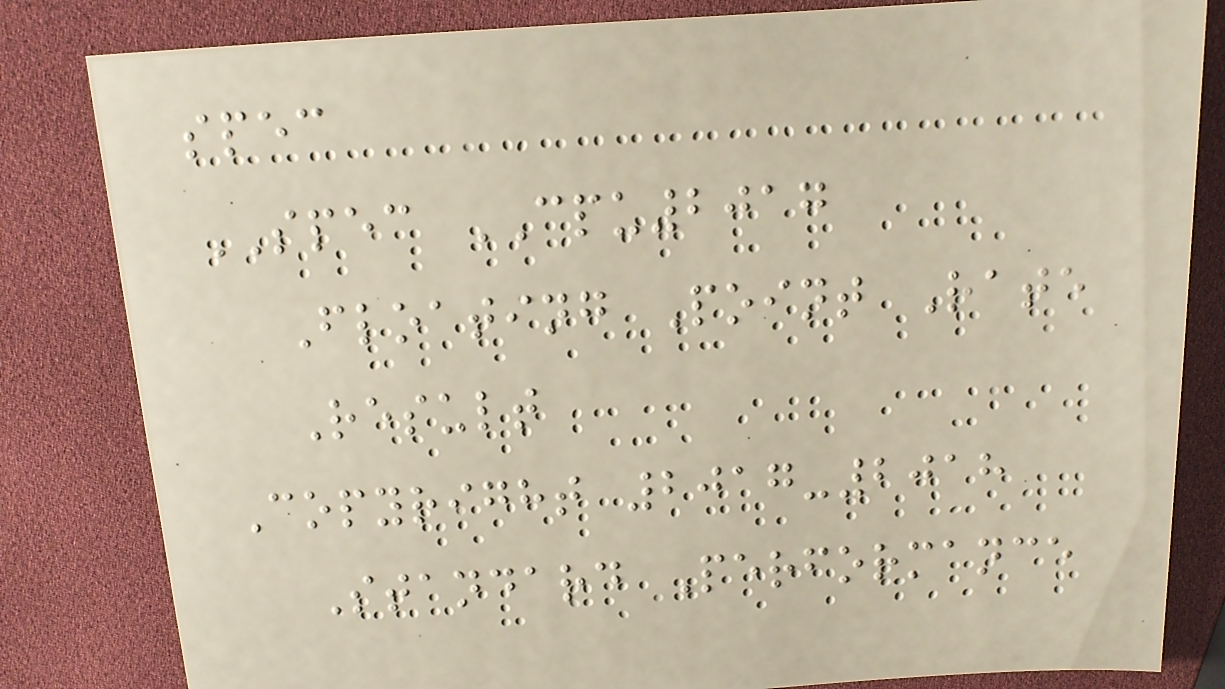spec
SPEC CPU2017
Floating Point Rate
Result
Copyright 2017-2018
Standard Performance
